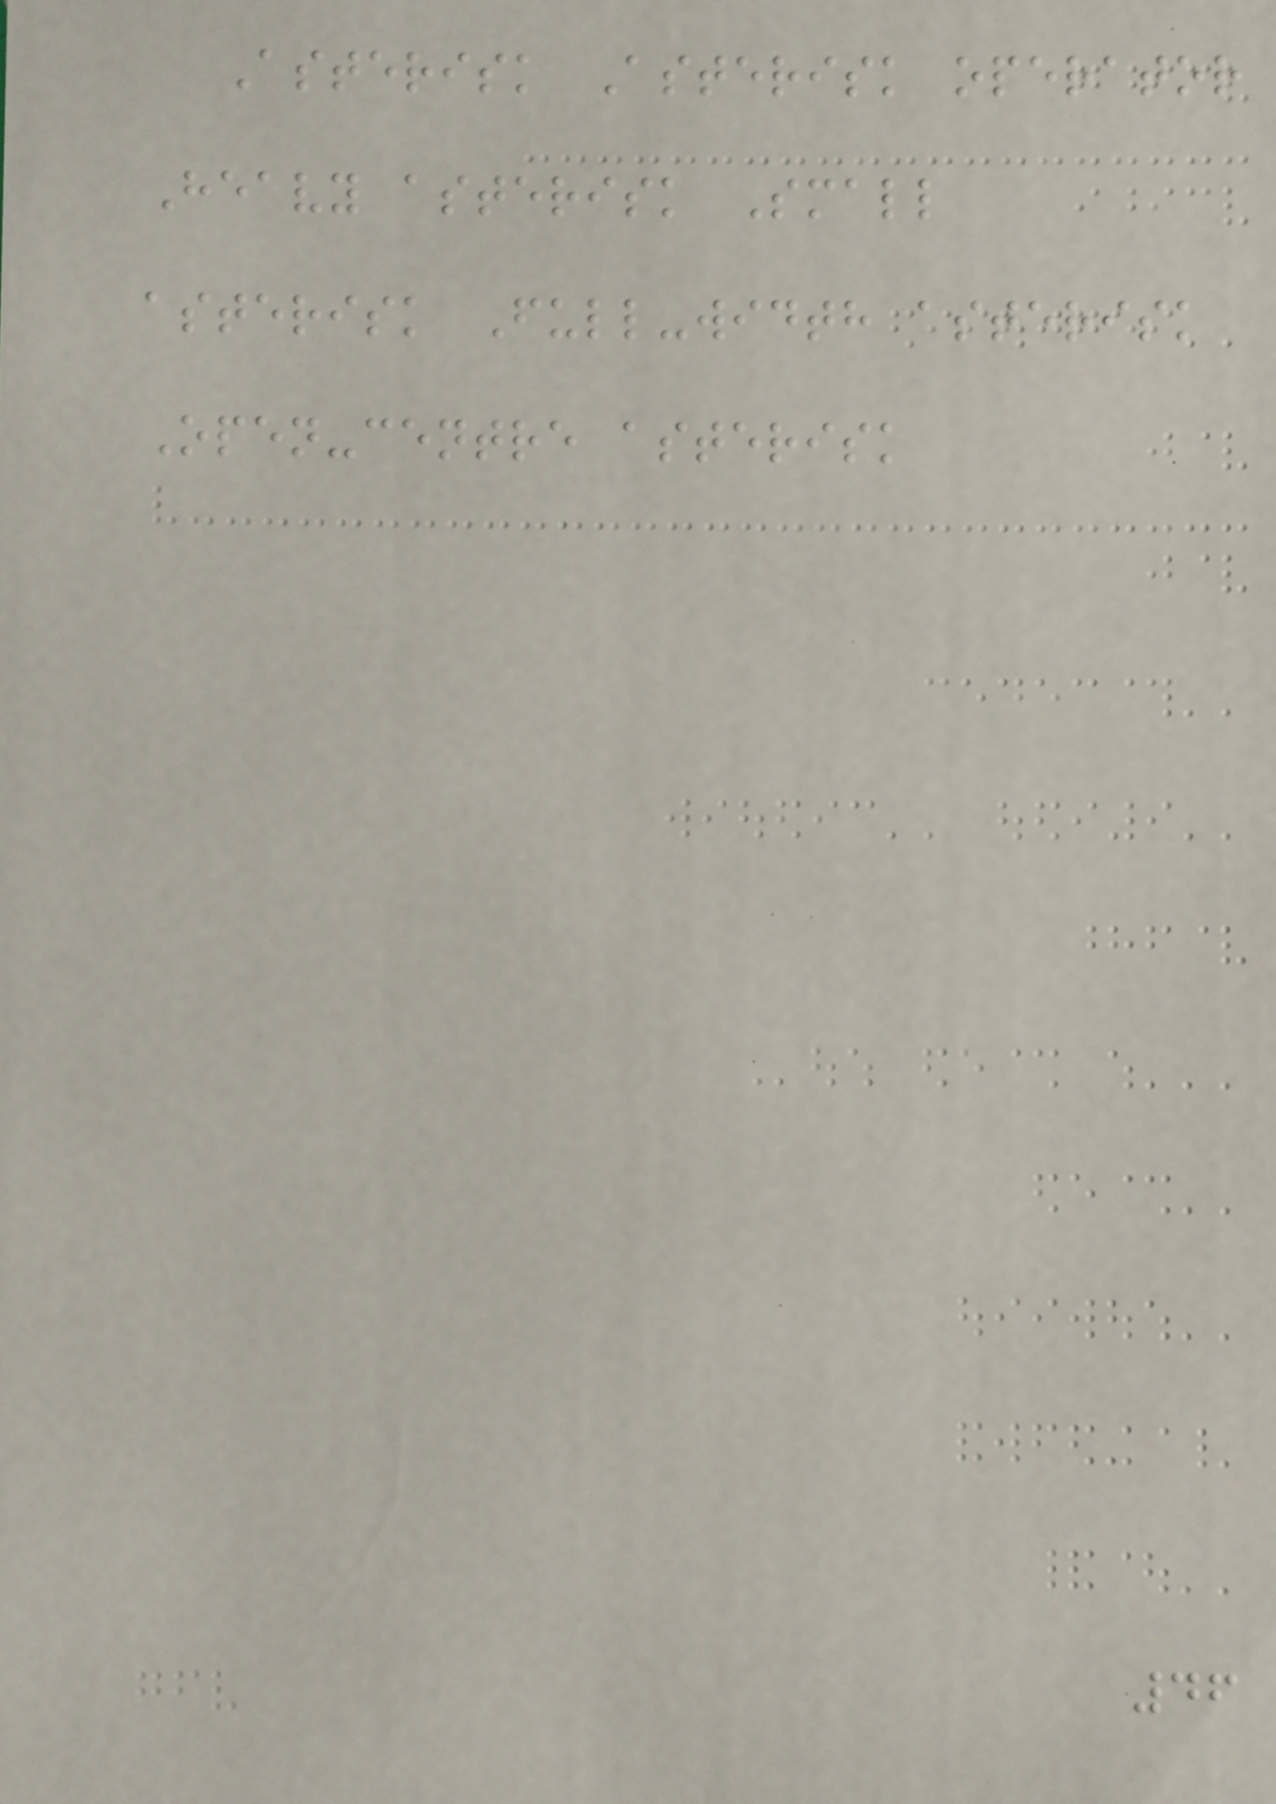Asterisk Asterisk operator
Heavy asterisk Small
asterisk Full-width asterisk
Open-centre asterisk
46
